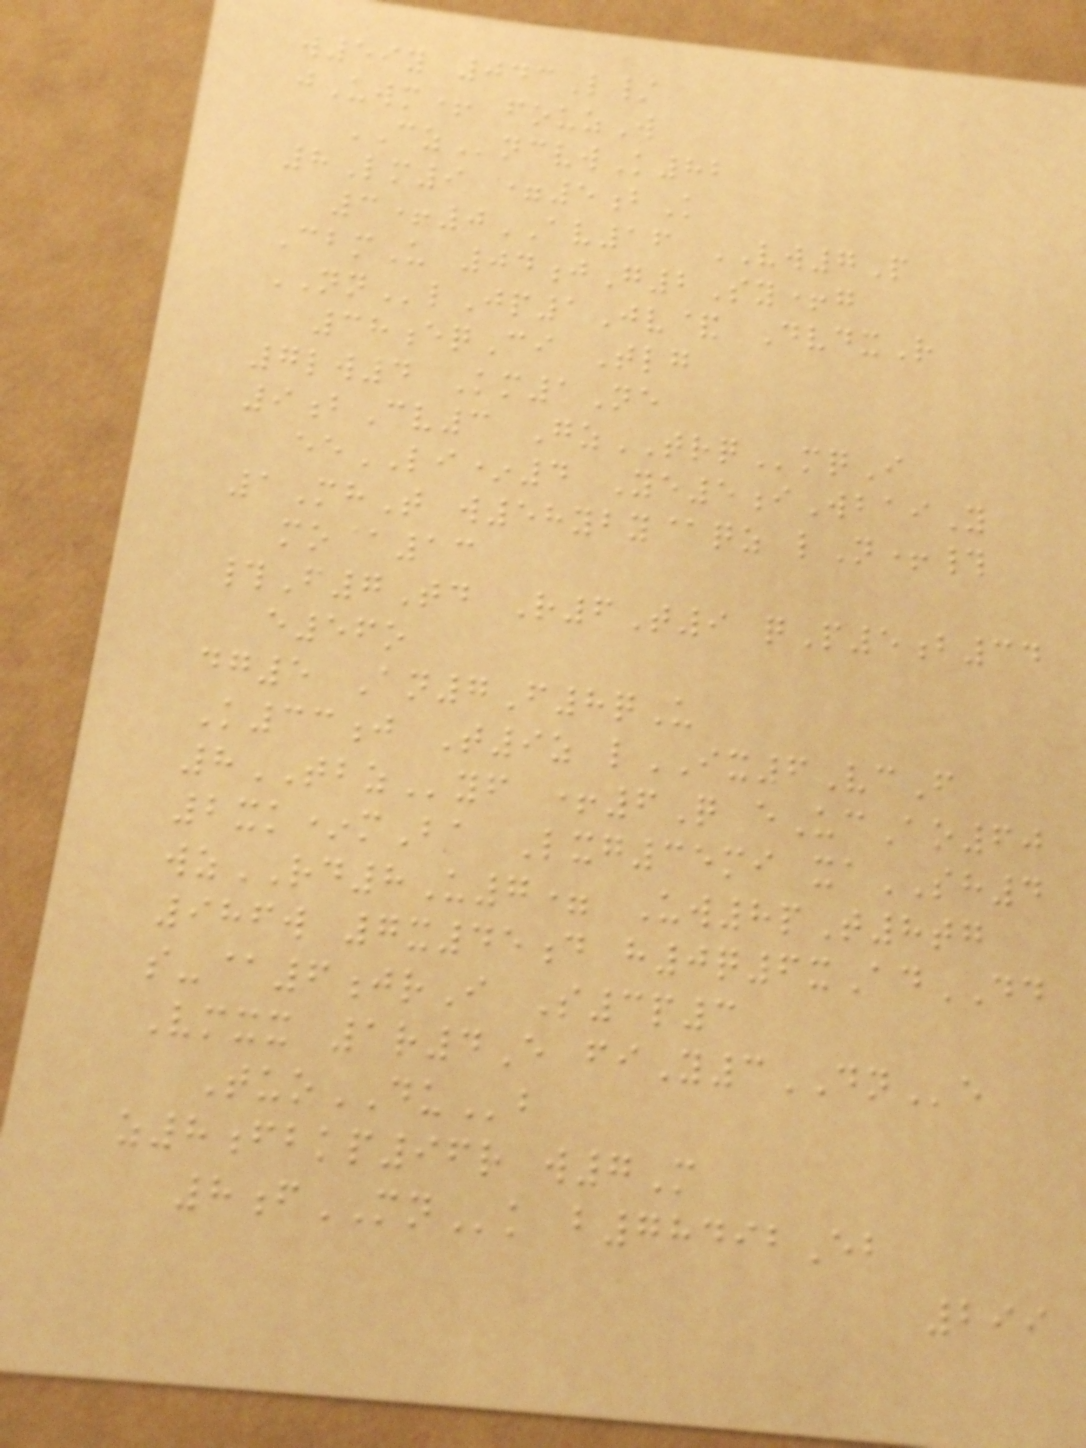w59y 043L/
jUwm+ fouzW
CZncvwK82
8Lm9 =5bK
3+0AV16 VW7P
CbmU 04jG2Sy+g
NNlJp1Jv& DvdxR
38eqCi Tlg
7lw4 Km1Ne
9bCv3 GzTRQmqI
eeLI*4 Ye5iWbaiY
1MhT w58yby@qz lN+#
mo@13
#F7Td R6T9 qP5b34
e56o
dg5 An7F8qU
K33j T9z lIX6VcF
8TBZyf +6Q eUcAo60
2xk*mBa Lxg35mi xaSH4
wzRD8U7= Uw8pT8tg
986w 7x45d h0q6xAdDD
s-@6jrI S3p3
Vmxx 1r4E fiY3DNe
TuoDUb
z8fbkp96r w7M
8fMNk b78492Eb
299
